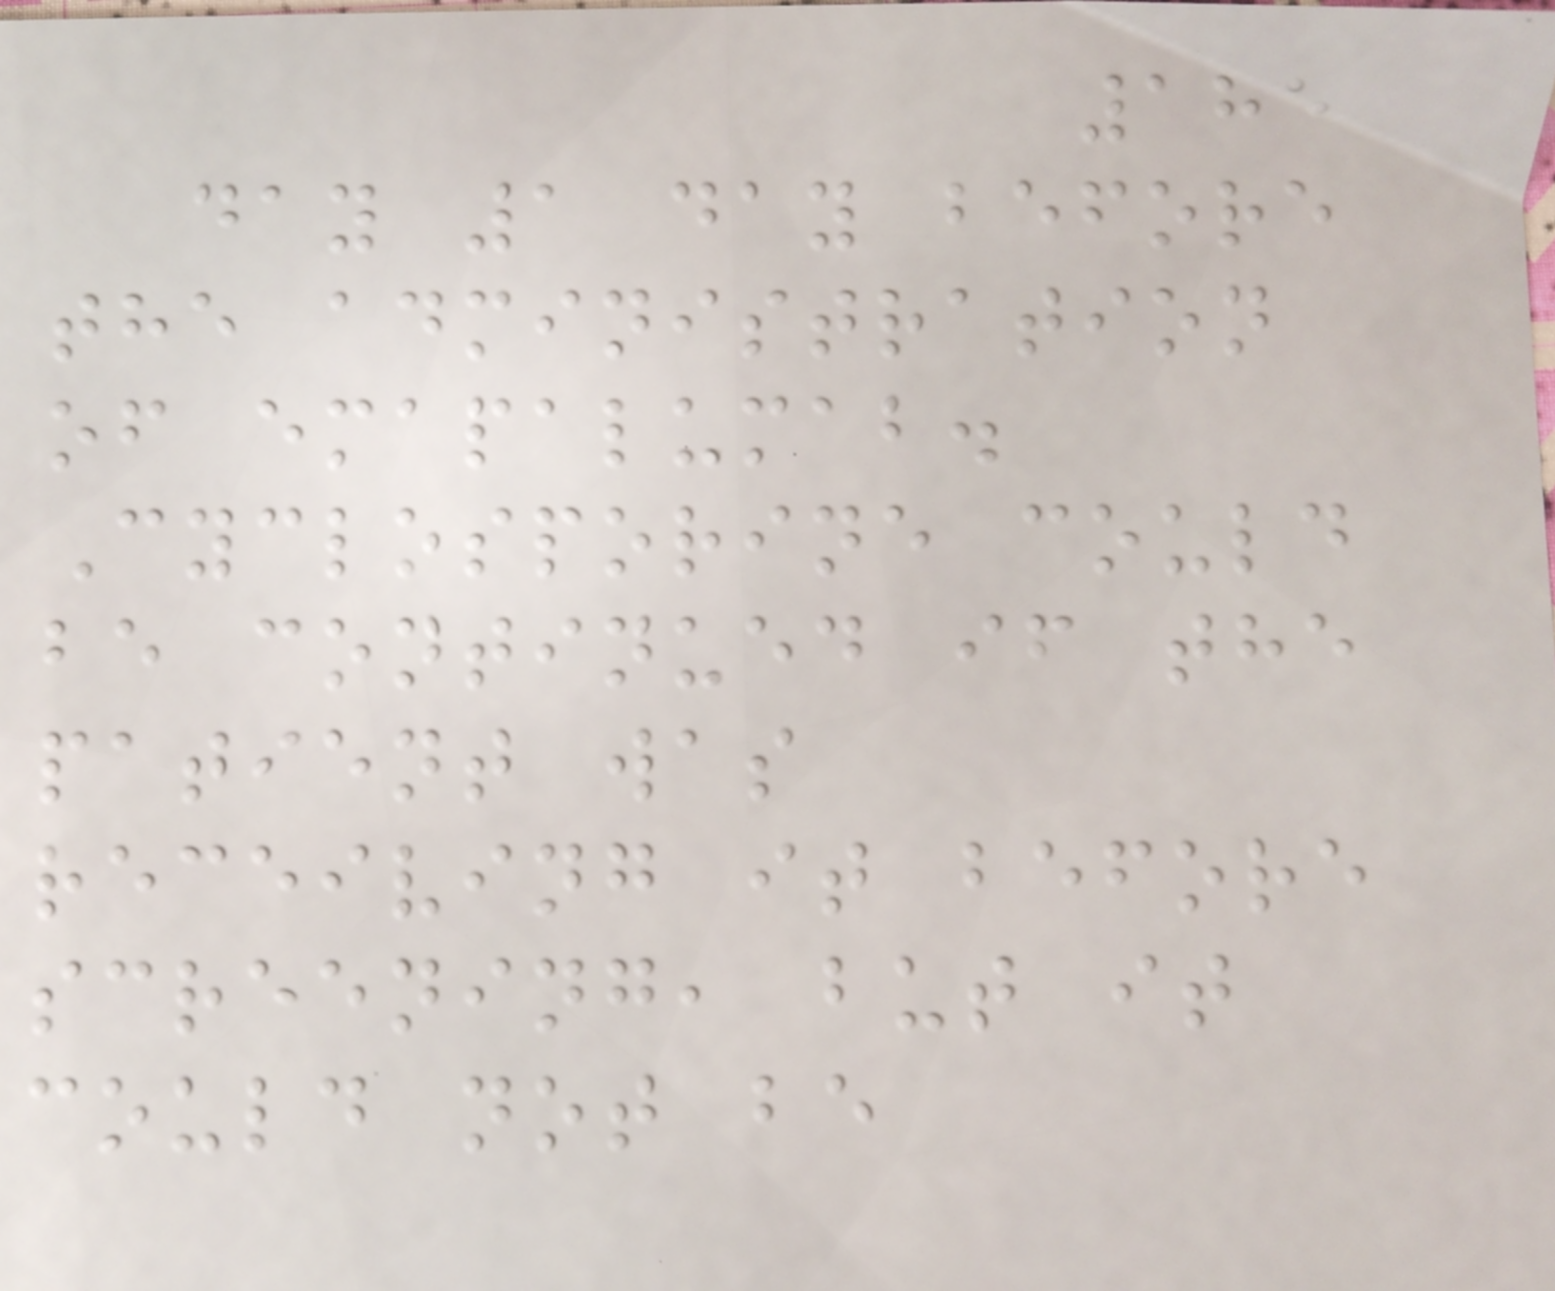185
day 1 day before
the administration
of emapalumab.
Cyclosporine could
be continued if the
patient was
receiving it before
screening, but it
could not be
